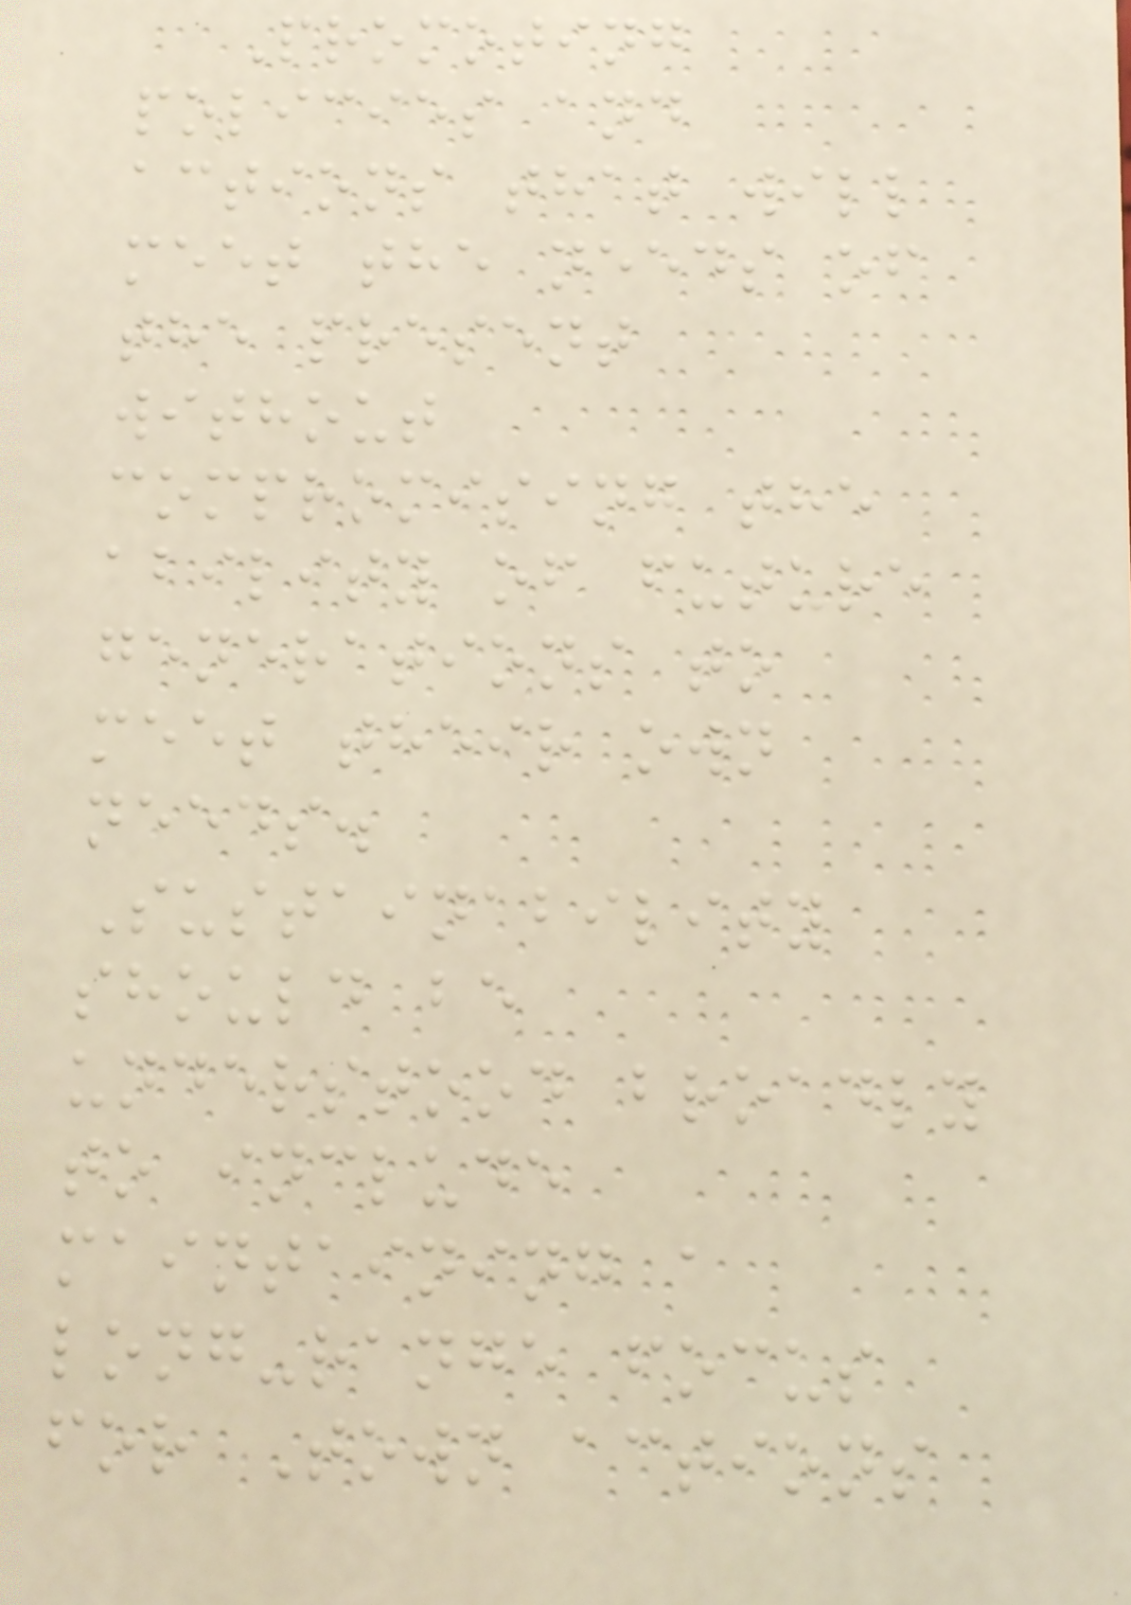Promoting
policies and
actions that will
meet the needs of
the present
without
compromising the
ability of future
generations to
meet their own
needs.
Sustainability
should be
understood broadly
to include
maintaining a
long-range focus
for Town actions
